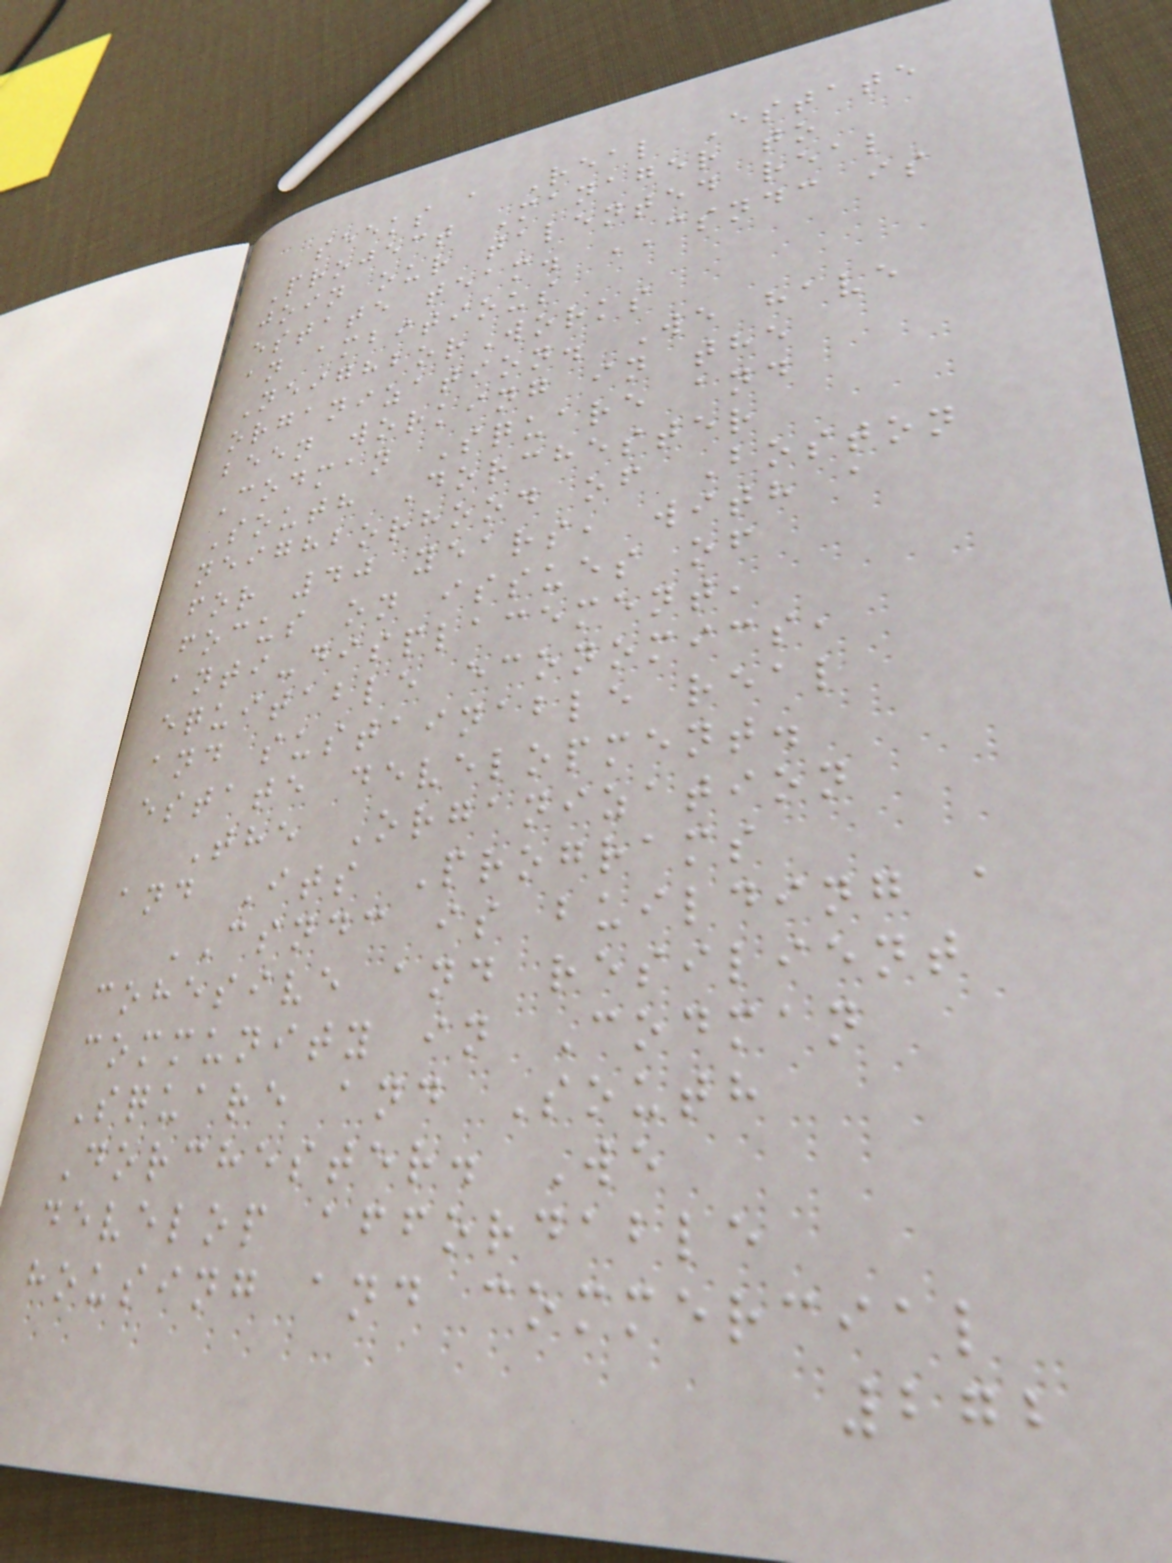seeks a Real Estate
Project Manager to
join our talented real
estate team. CSNDC is
an ambitious
NeighborWorks
organization. We have
been working in the
Codman Square and
South Dorchester
neighborhood of Boston
for 40 years, with a
focus on issues of
anti-displacement,
equitable economics,
and sustainable real
estate development.
The Organization
and Its Programs
CSNDC is building a
cohesive and resilient
community in Codman
Square and South
Dorchester. We
develop affordable
housing and commercial
272
